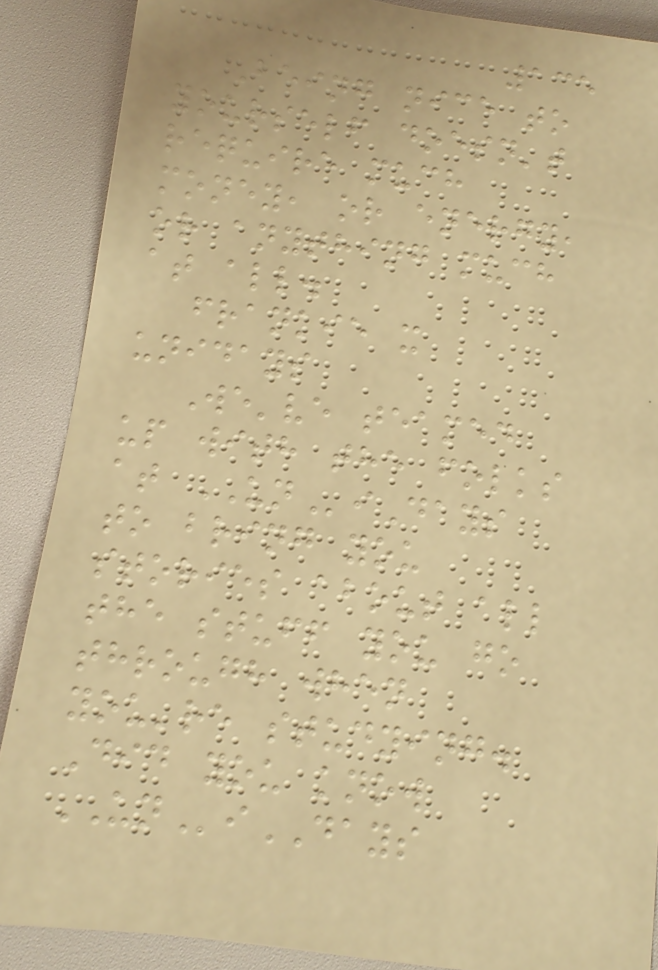135
Being nice to
yourself doesn't
require much
money, or energy,
or anything much
at all.
frankie x
unidays
We've teamed
up with the folks
at UNiDays
to bring you
stories about all
the stuff you go
through when
you're studying.
Did you know
UNiDAYS
